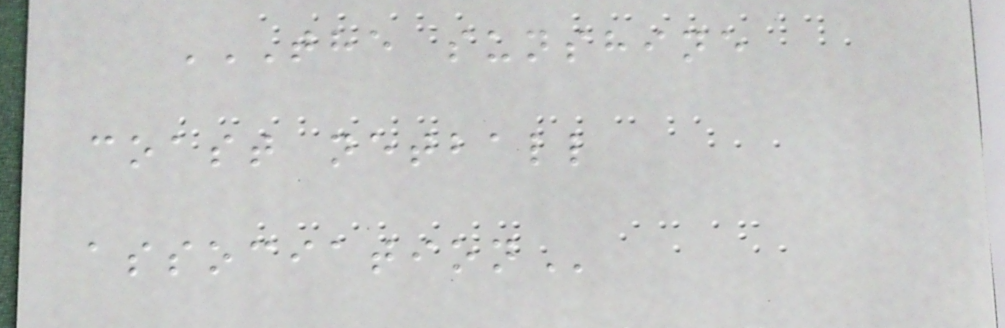THE SUNSHINE
COAST NETBALL
ASSOCIATION
